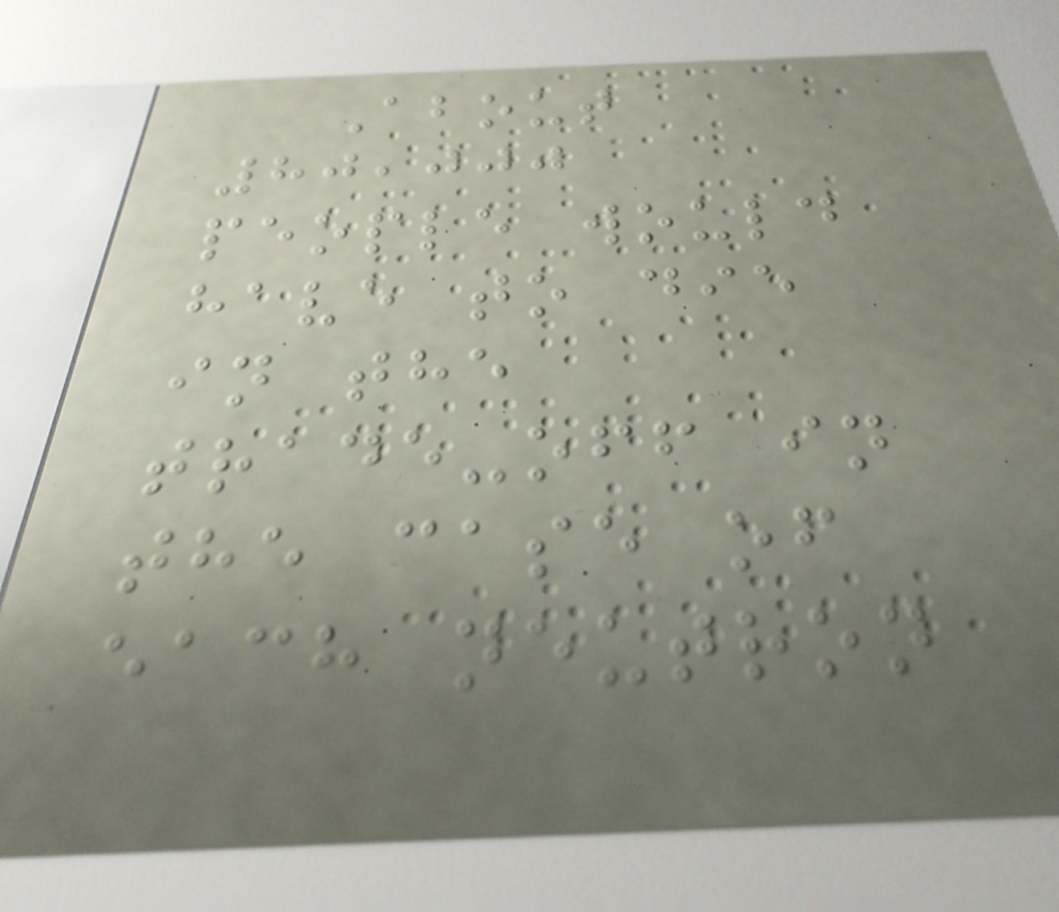About
80,000
people would
have to die
in the
trade-off in
the case of
each neutron
